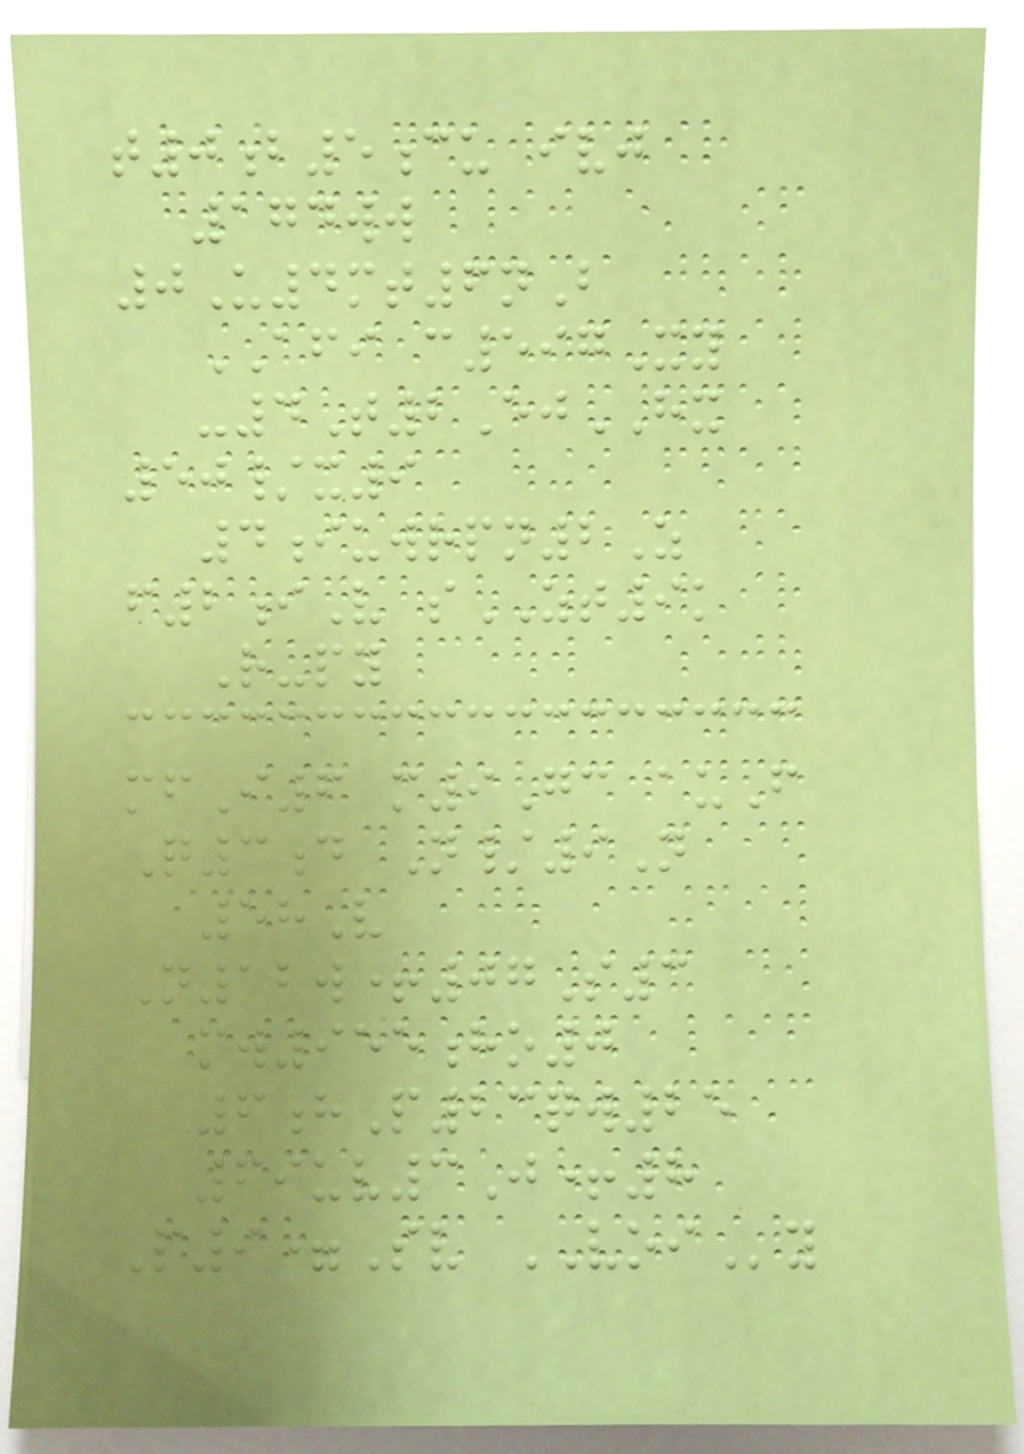t0b5cu ivj
174ww
0U4mt6nB
AFI c597Xy
-4T2EjHX
50/x9
4iuwrpn2Z
f2iV sZT9k
R-py
mfI6 m9Gc auF
Q3d N/9N
58V
N12w+07S3
mw955ho0
6hP23qw25
69uv3J+8
P9=Sv VOIy
